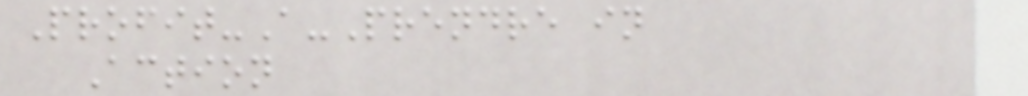Profit-A-Prendre in
Action
